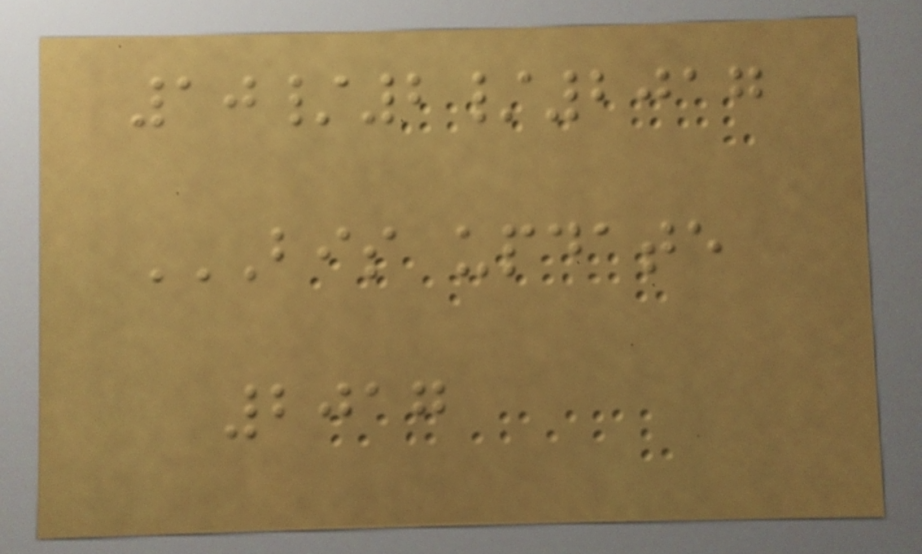10/2/2017
BIS UPDATE
2017
